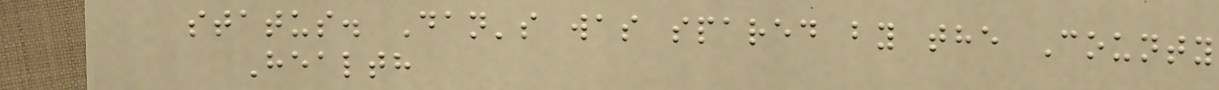status. Dan's was spared by the County
Health
